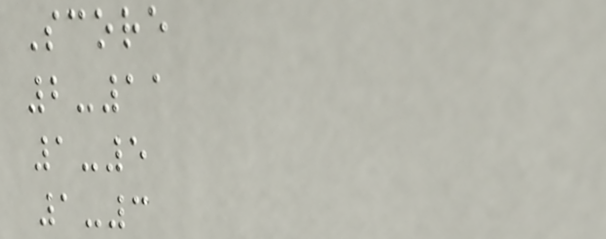Score
2-11
1-5
1-3
